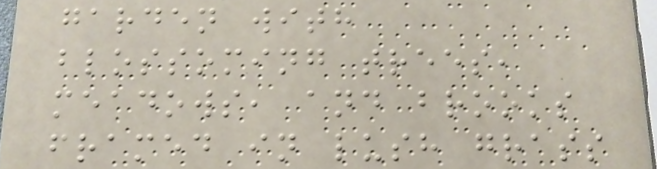garden with
blossoming trees,
meadows, and brooks
framed in lush grass
